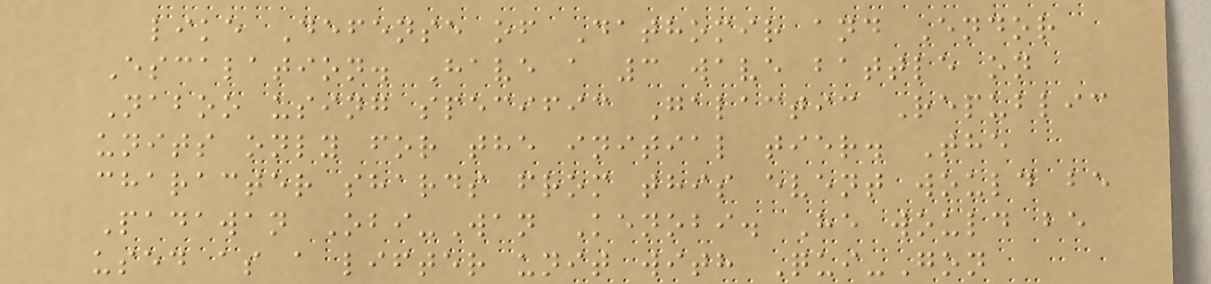like Defense of Dathomir and Endor
Escalation. Have a 3 wave battle on
Naboo using specific Galactic Republic
units only for the initial tier. The
character shards from this event would be
Padawan Obi-Wan Kenobi. He would be
used as a lifter unit with Qui-Gon
